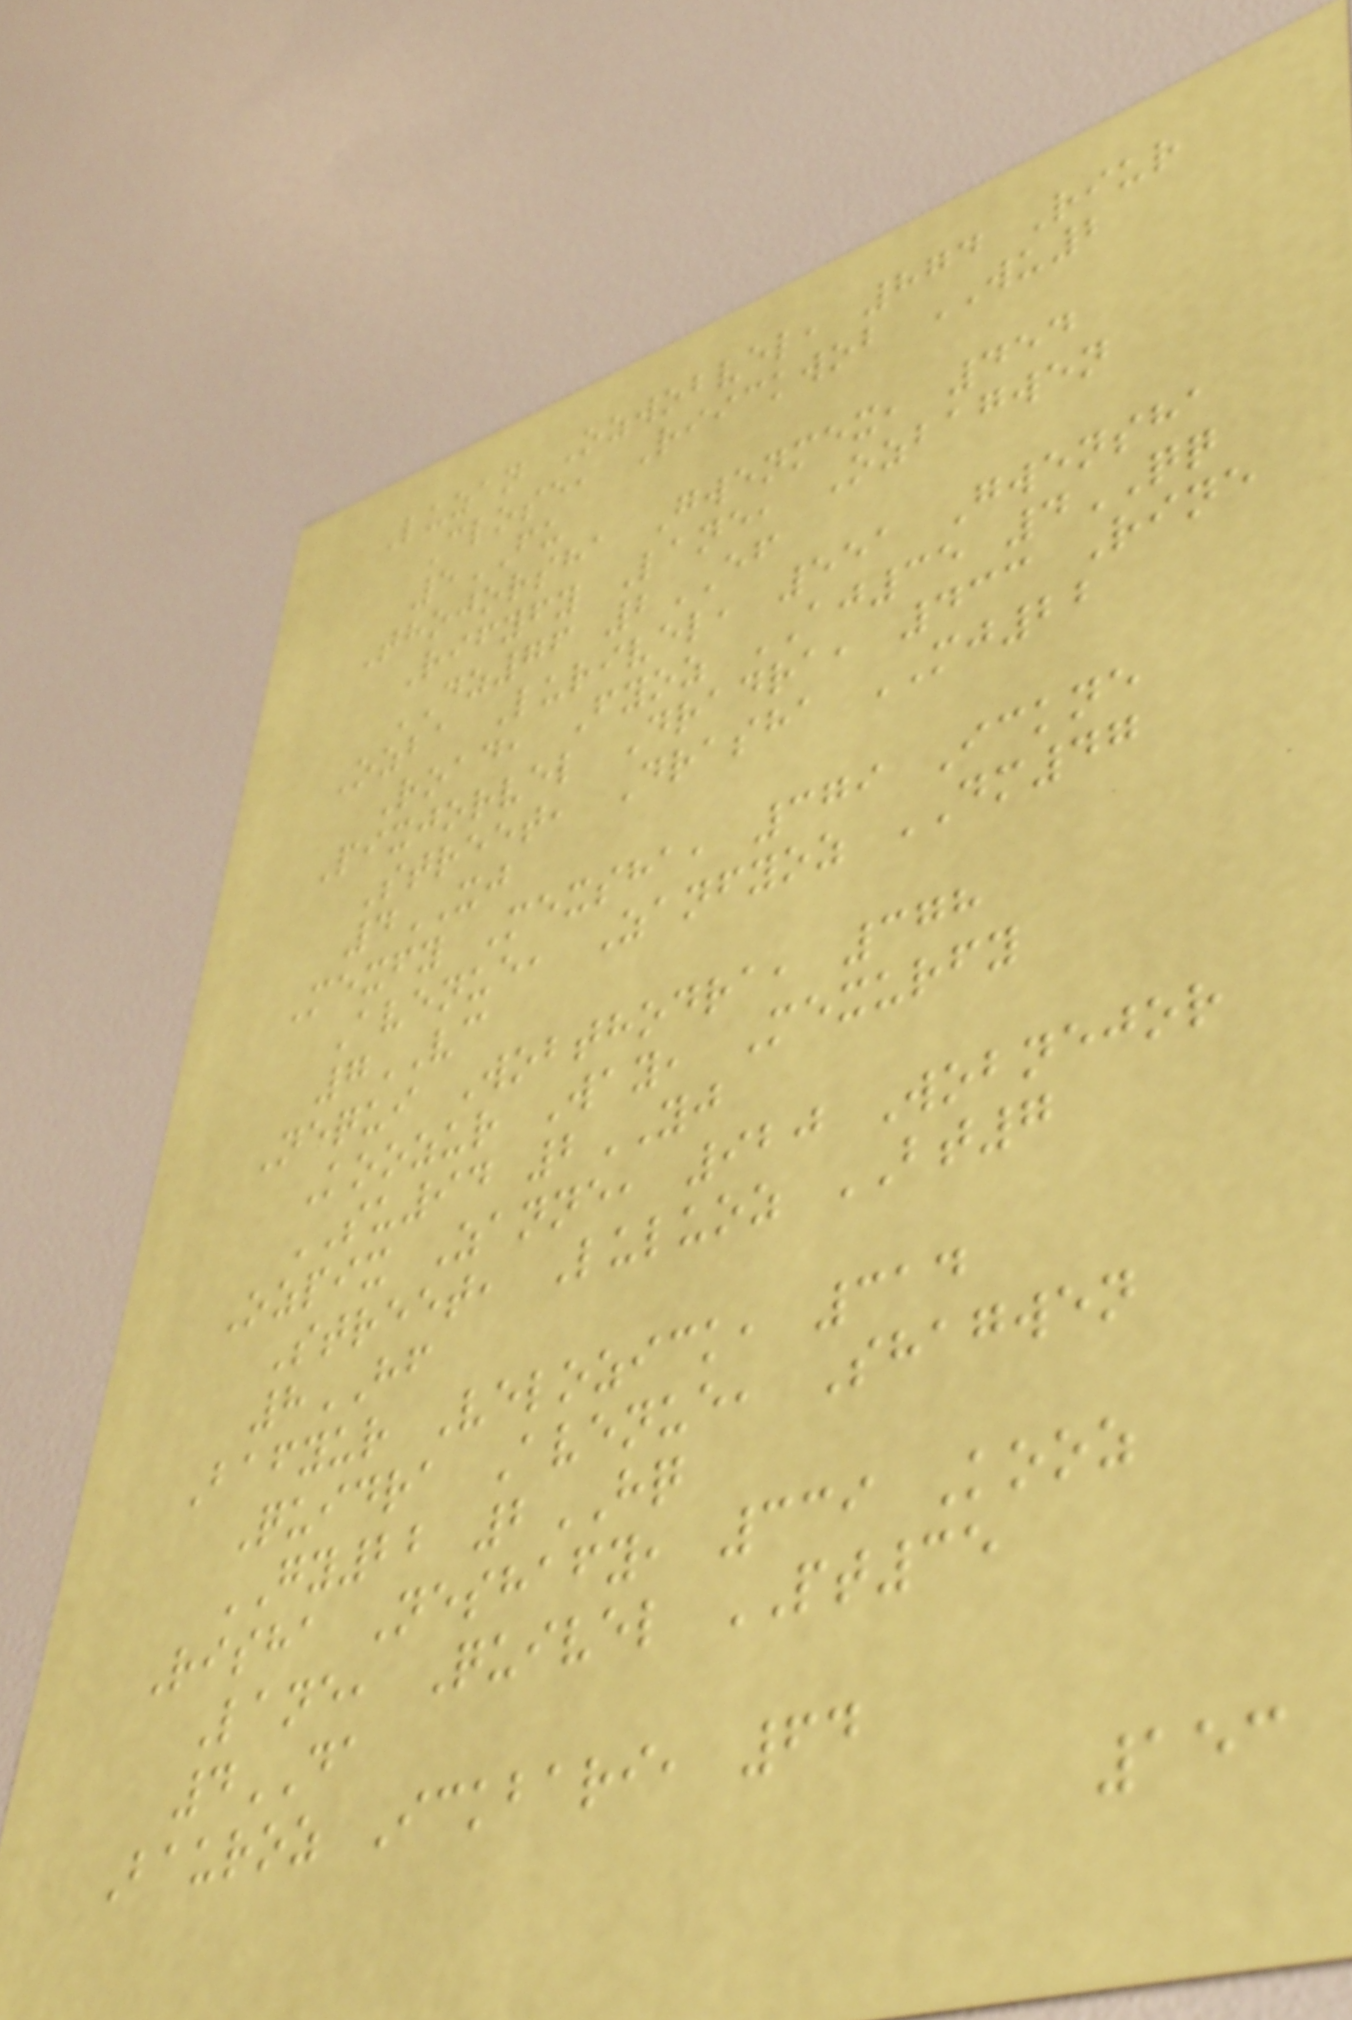Luzan Ozwobvel, 874 Riur
Close, Riickwob WU2
5FU
Thojorsha Gwenmex, 454
Rifyfy Lane, Ozbagwen
DZ76 2EF
Ozba Lurivel, 551 Gwensha
Road, Fyoz AJ35 4QQ
Pixjorvel Dradra, 433 Rine
Street, Drasha MJ22
4XJ
Mexfy Mexsha, 379 Ickne
Avenue, Zanfyoz DM47
7VC
Nequi Wobthodra, 378
Koozur Way, Mexurfy
SU94 2YJ
Ozpix Zanne, 920 Wobnejor
Street, Luluoz BT7
8HF
Bafyur Velozick, 314
Quidra Avenue, Shagwen
GY22 2HQ
Risha Neshafy, 339 Kooz
Lane, Quivel PT35
4DA
Bauroz Ickbari, 64
153
